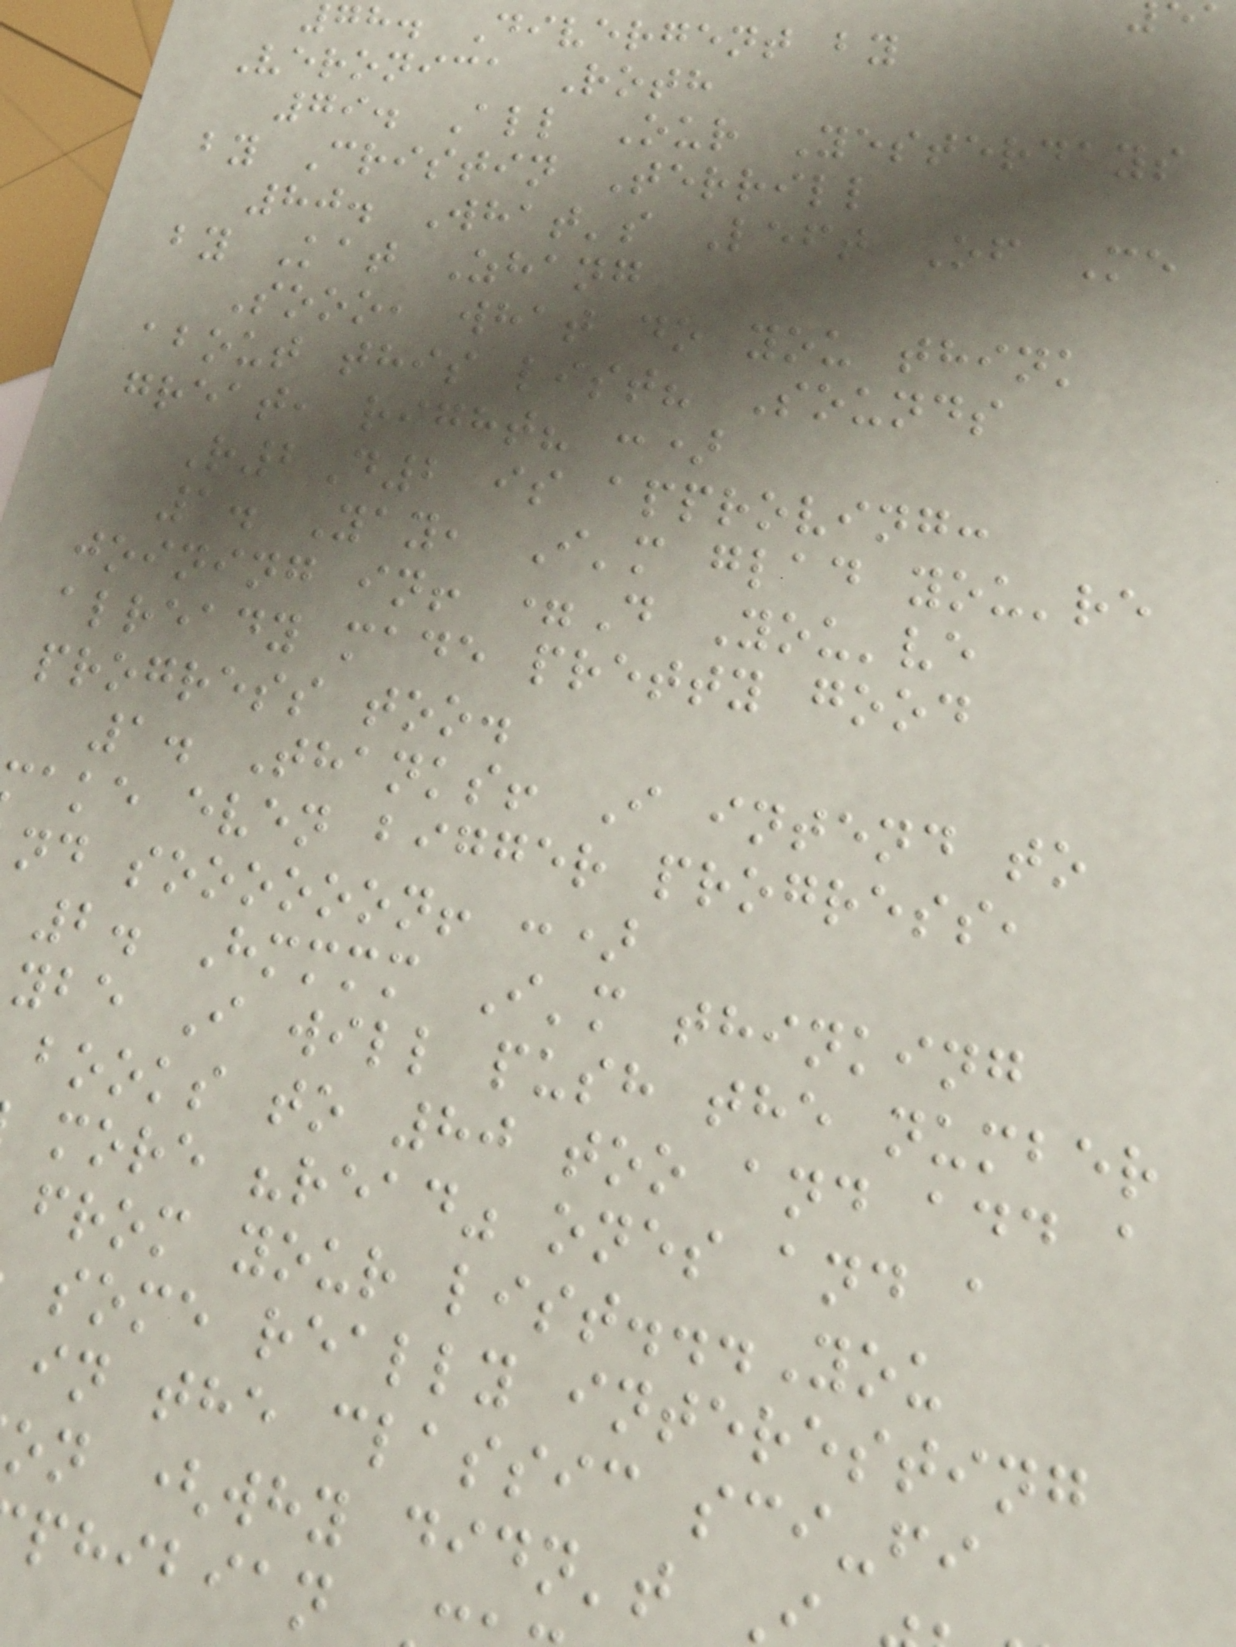78. Divergent by
Veronica Roth
79. All Our Yesterdays
by Cristin Terrill
80. What's Left Of Me
by Kat Zhang
Sooo, what do you think
about this list? Sounds
great, right? :)
R2D2 is approving:
1. Yay, I'm glad you're
joining in! =D You've
already made pretty good
progress too.
1. Thanks! I intend to
ake even bigger progress,
nd soooooon! :)
2. Hmmmm I'm thinking
ybe I will push the number
books to 80 too and add a
more "read" ones and a
from your list...You
some really interesting
in the classic sci-fi
on (why didn't
phibian
